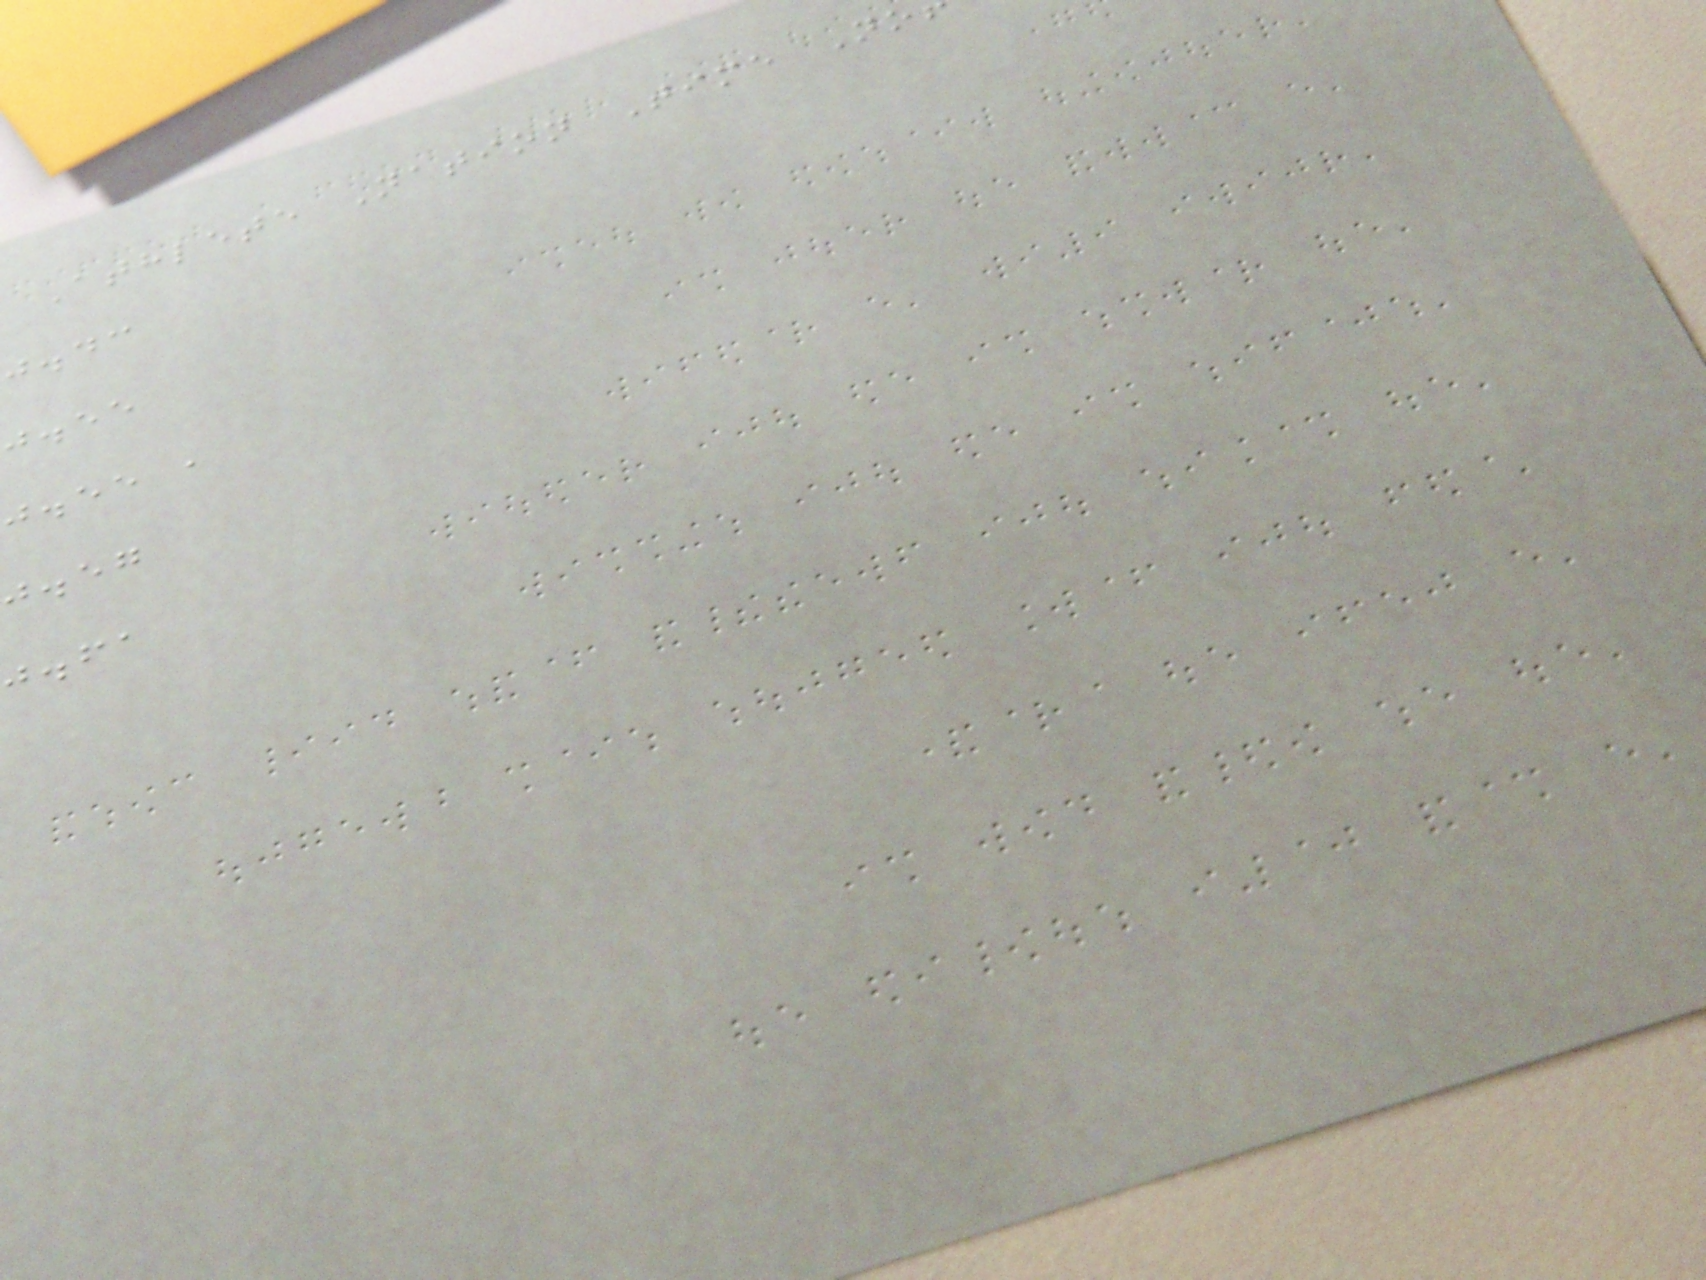Athlete Nation Time No
j.dc
j.ee
j.ee ,
j.eg
j.fa
